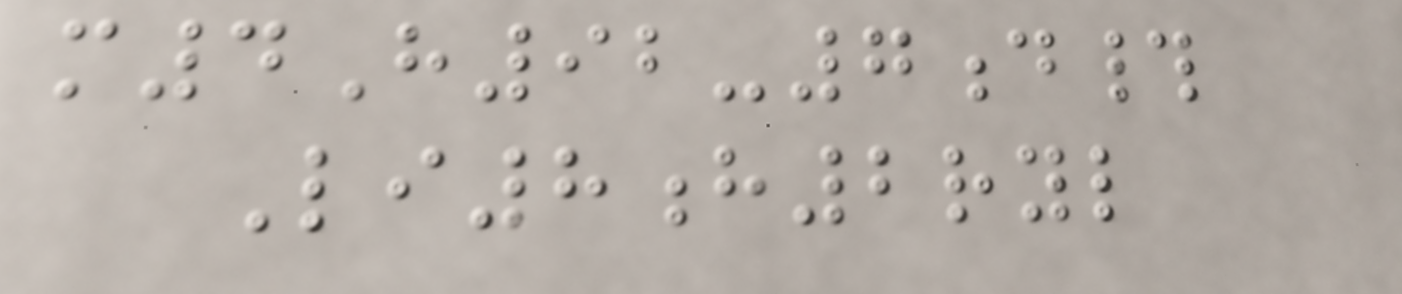m4H92-7d#
Li8h2ryl
